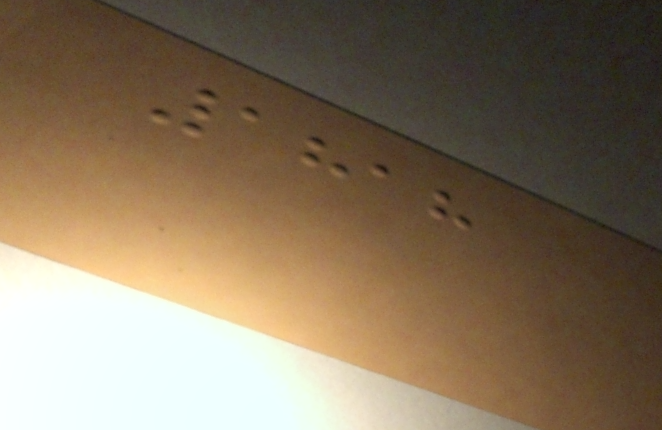1818
